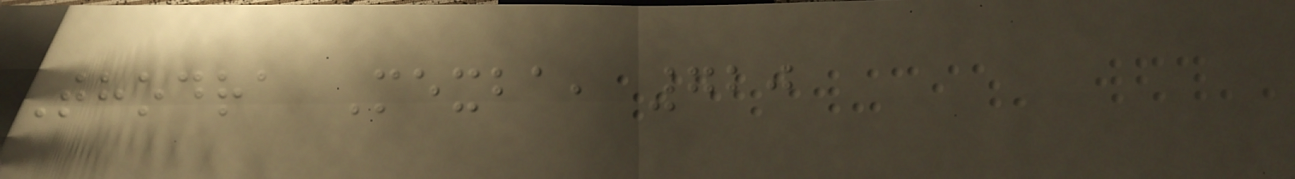Thodra Mexba, 720
